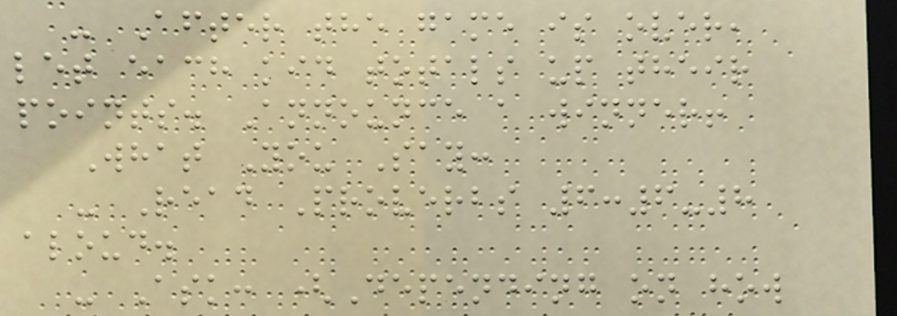- After the game is over,
let each kid totals up their
points. Announce a winner!
What You Say:
- Read Proverbs 6:6-8
aloud.
- Ask: (Depending on how
